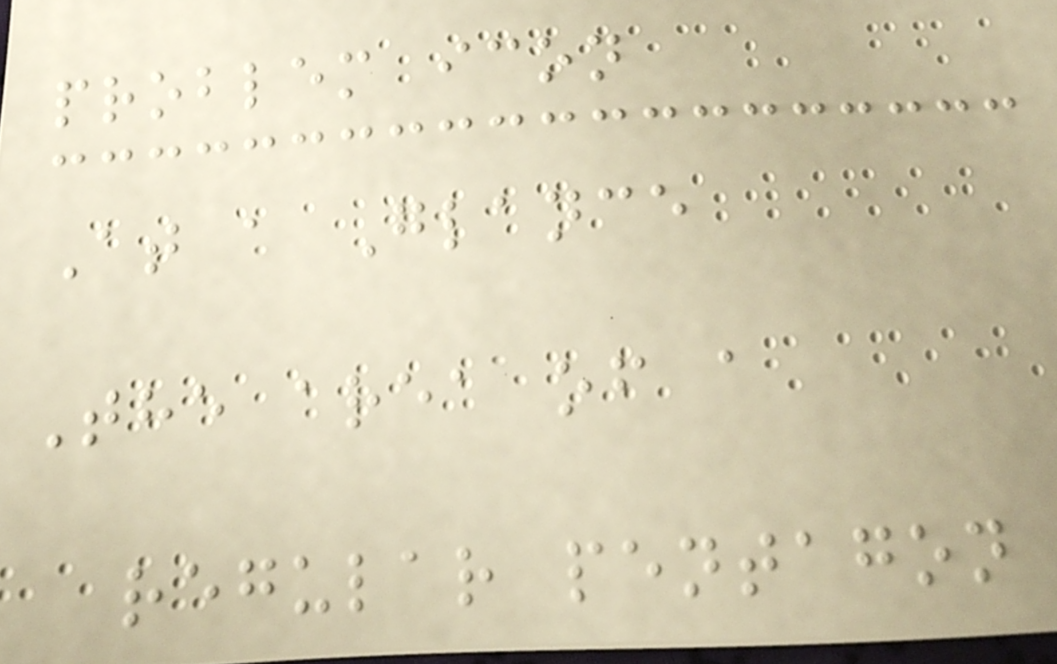problem icon
At a Glance
The area of a
regular pentagon
